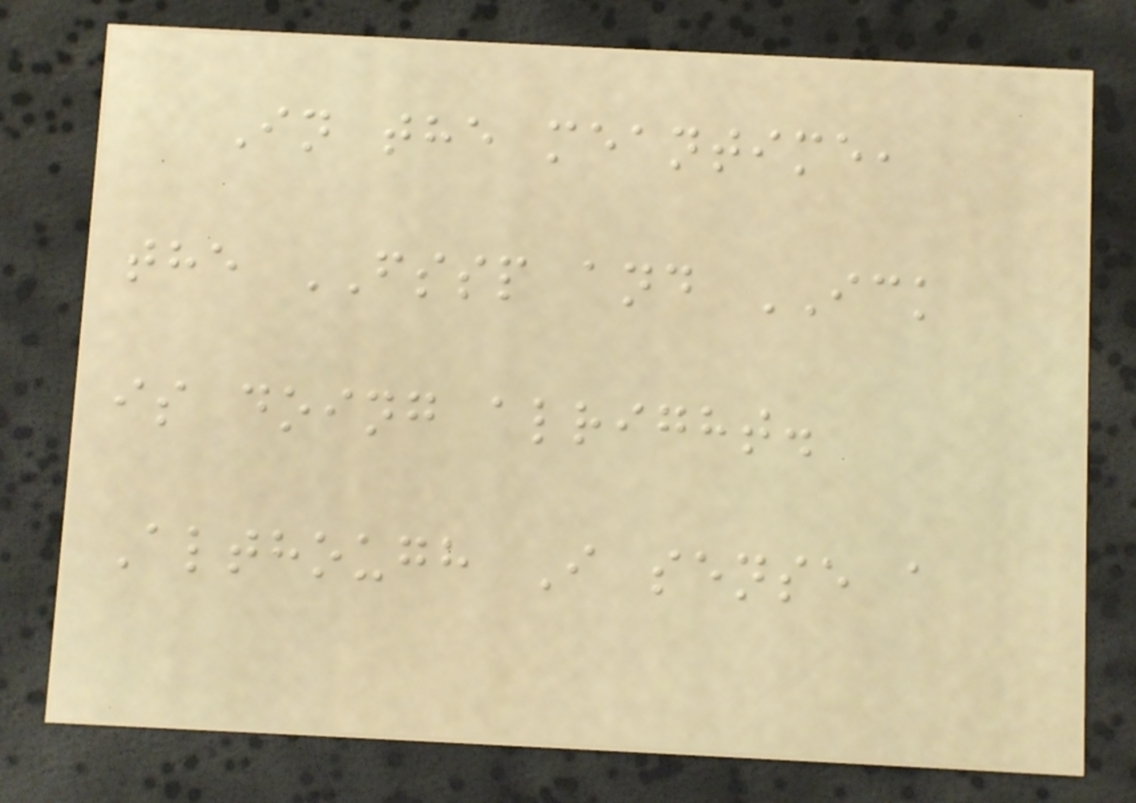In the meantime,
the FSSP and ICK
is doing alright.
Although I sense a
